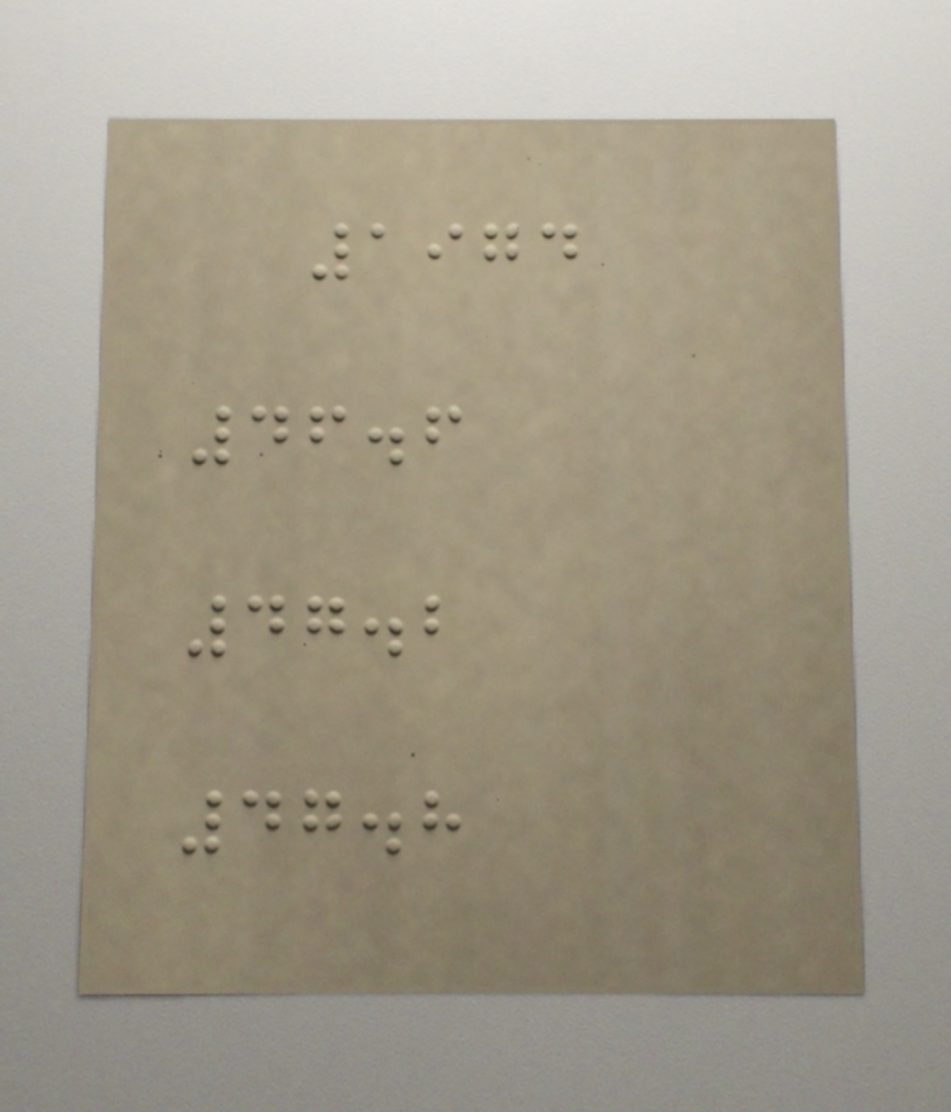1974
46.6
47.2
47.8
